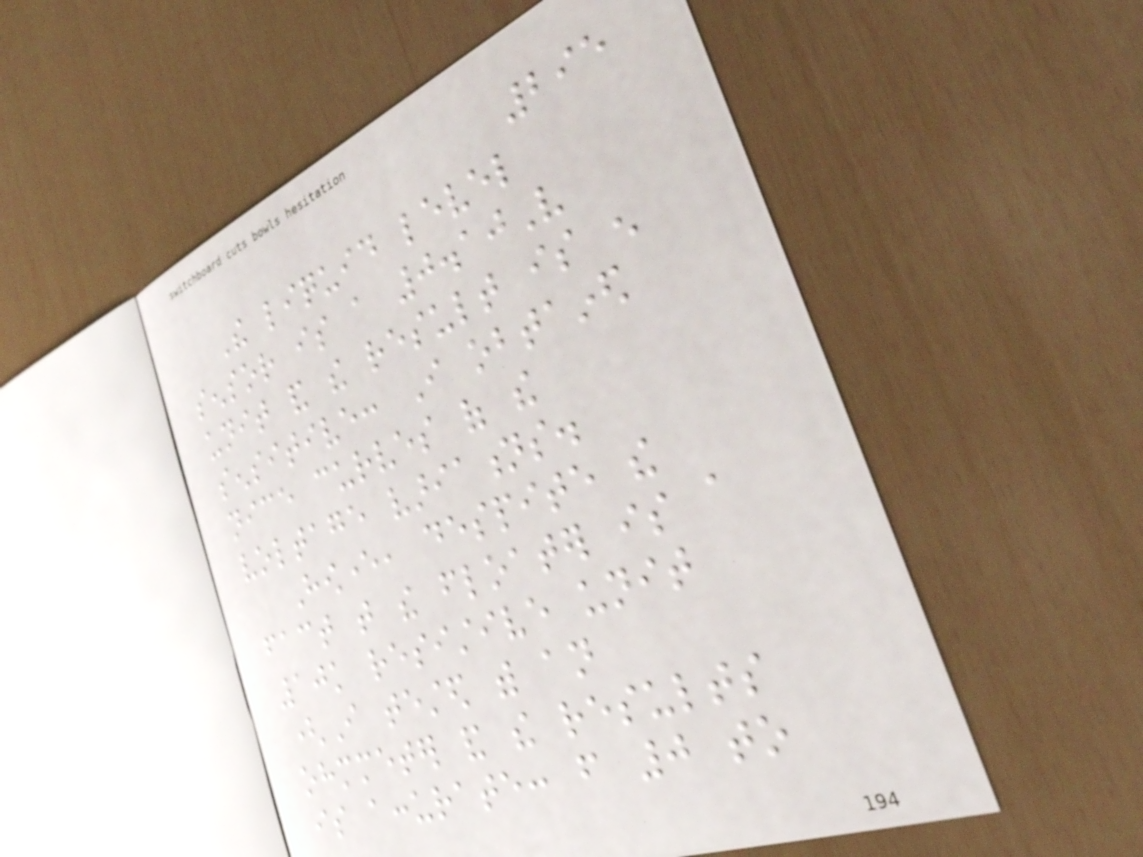295
The liquid level
sensor is a 0.10V
unit and the result is enough
sensitive: I obtained
nice curves of the
voltage variations.
However, despite the
fact that the floater is a
10k resistive unit
(I tested with an
ohmmeter and the results
is accurate: from 0 to
